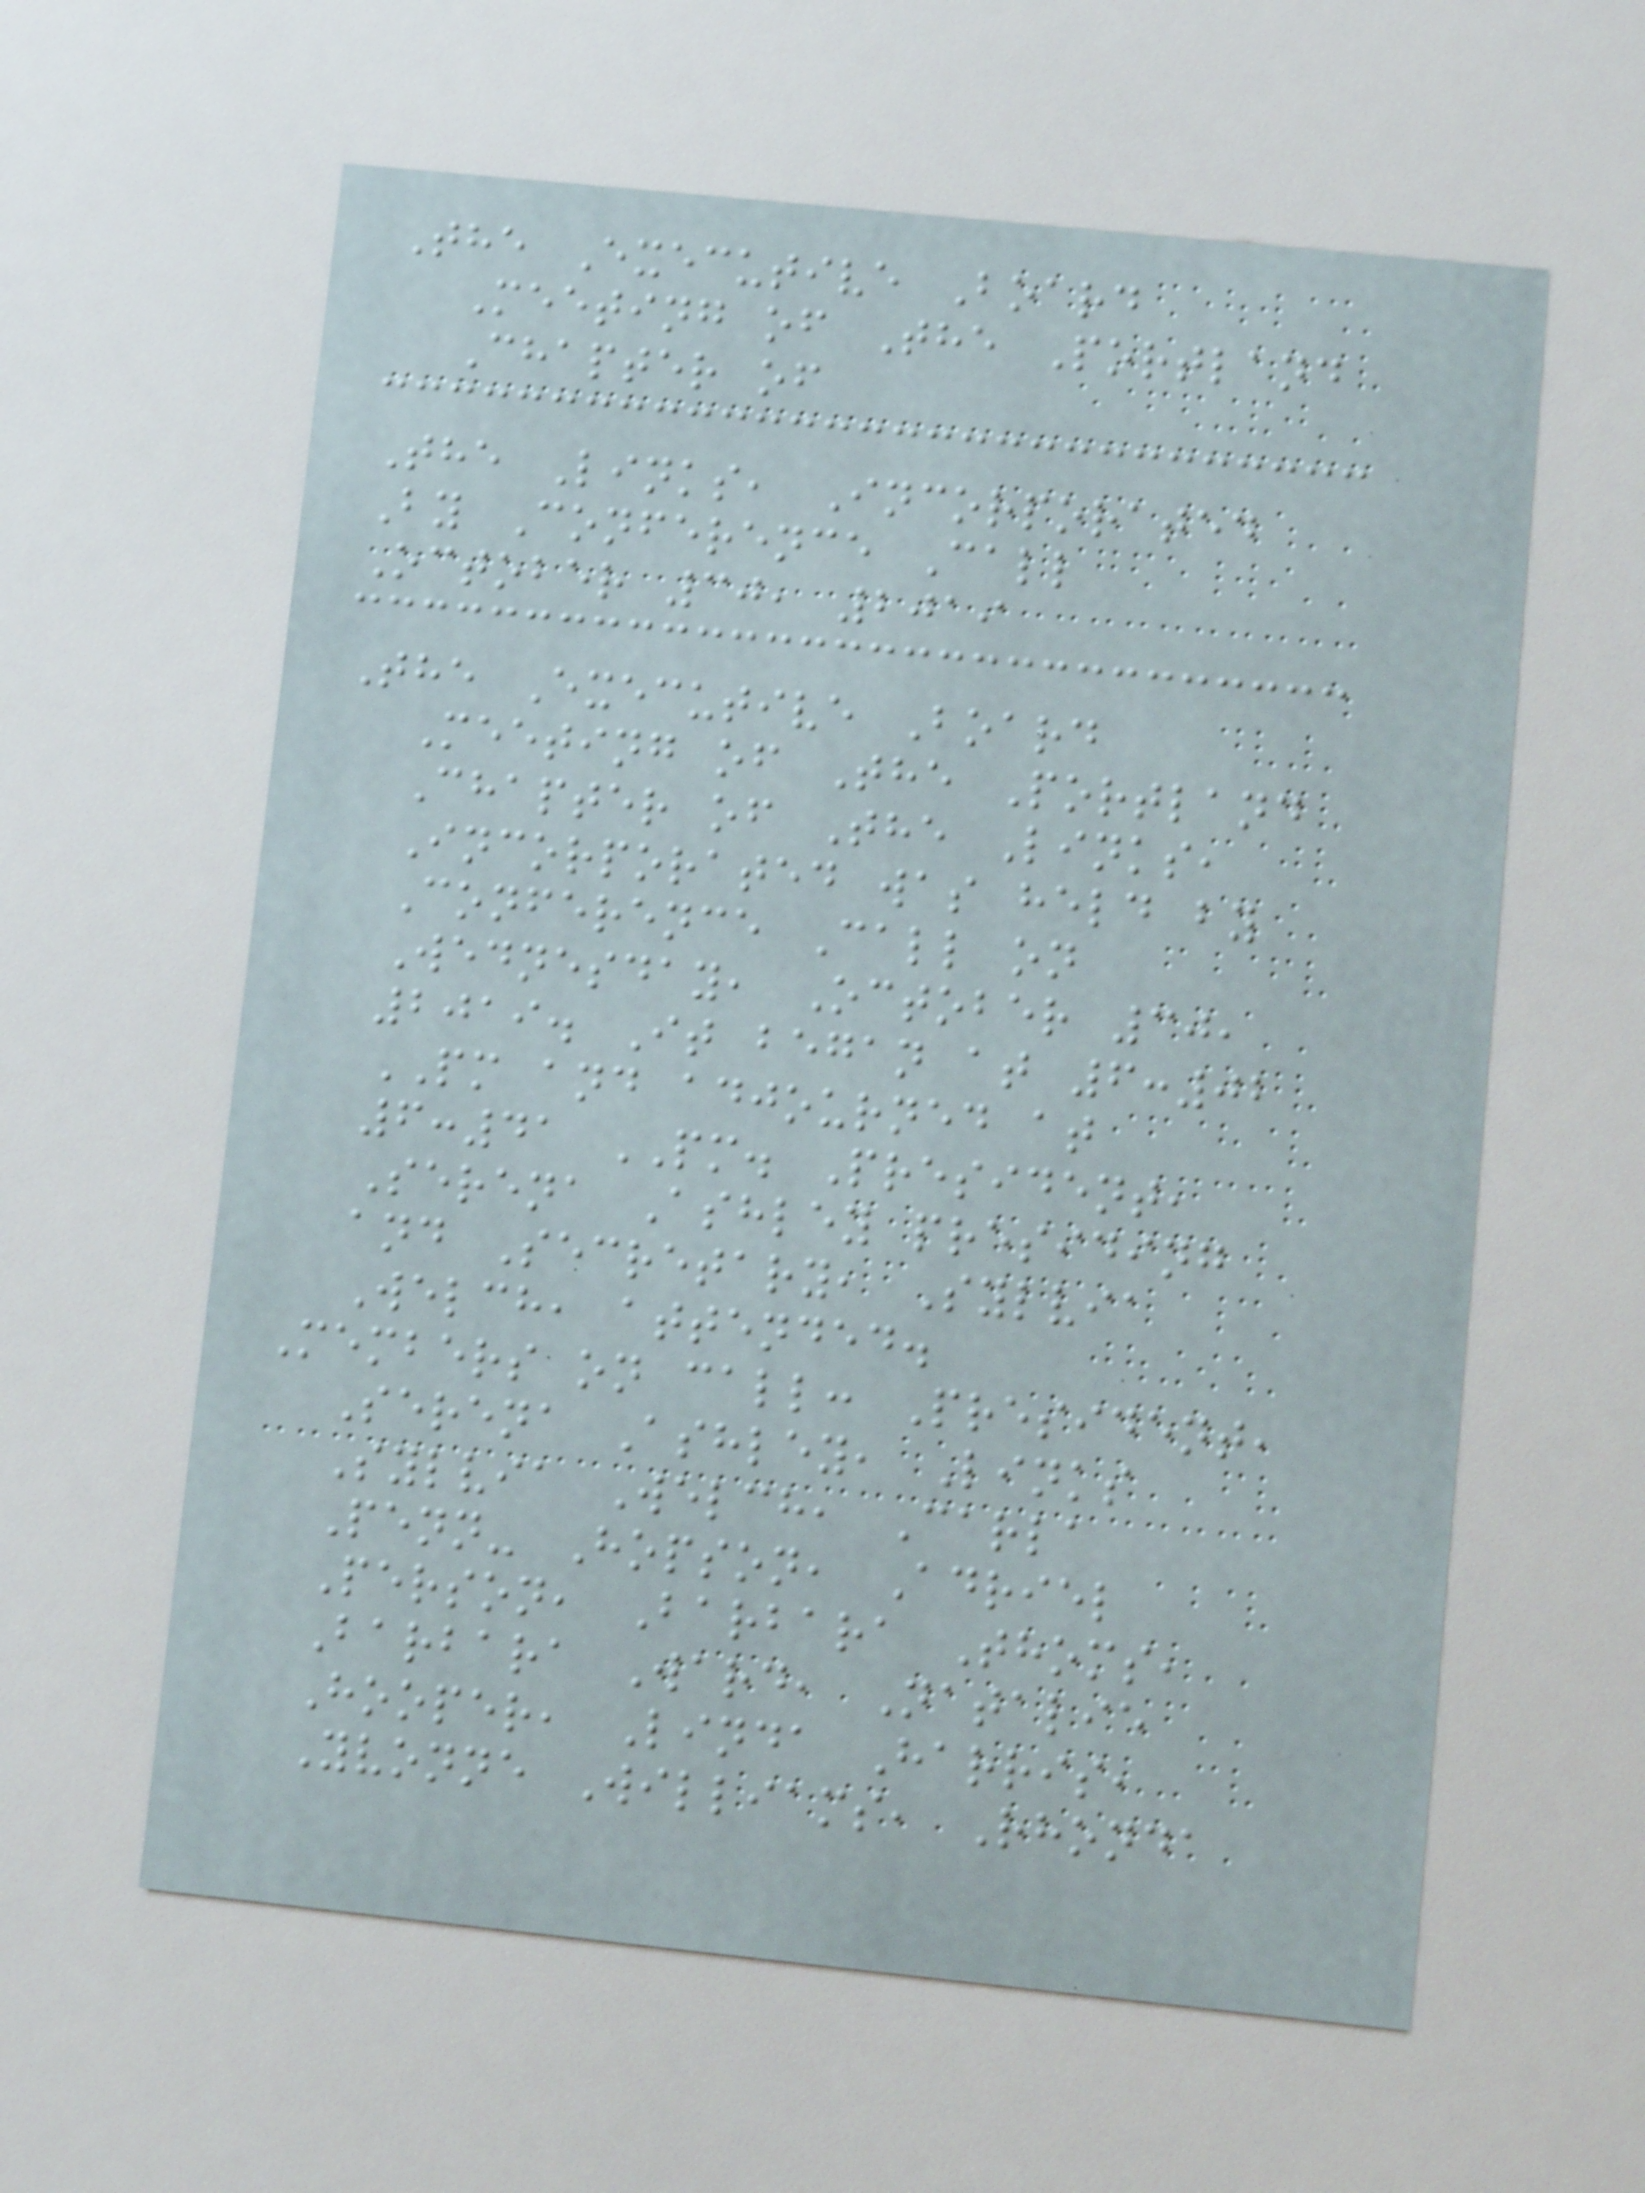The Executive Board
Meeting of The Portland
Chapter of
The Links, Incorporated
By Conference Call
October 30, 2019
The Executive Board
Meeting of The Portland
Chapter of The Links,
Incorporated was held by
Conference Call on
Wednesday, October 30,
2019. It began at 6:02
PM and adjourned at
6:41 PM. President,
Serena Ashley presiding
and Secretary, Sylvia
Welch, attended.
Members on call: President,
Serena Ashley, Links
Sylvia Welch, Carla
Penn- Hopson, Adriel
Person, Barbara Thoms,
Barbara Ward, Natalie
Hooper, Linda Harris,
Yvonne Williams, Rhonda
